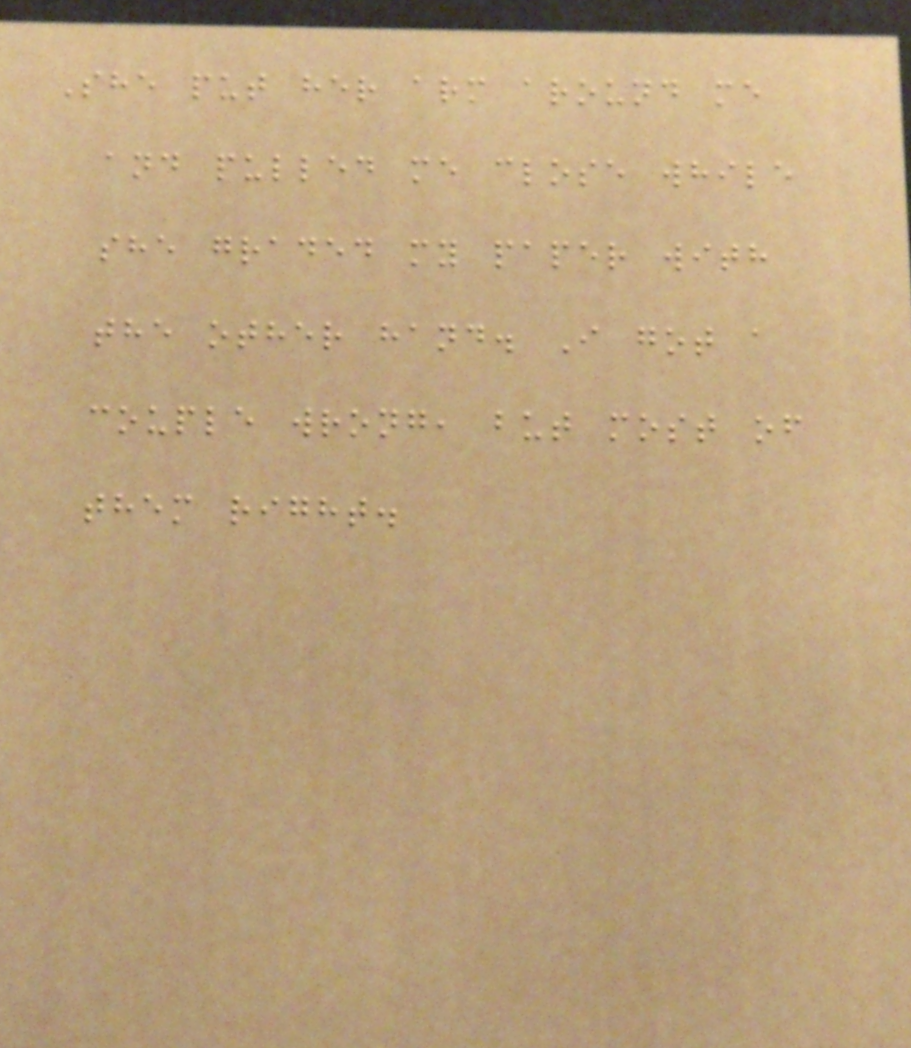She put her arm around me
and pulled me close while
she graded my paper with
the other hand. I got a
couple wrong, but most of
them right.
